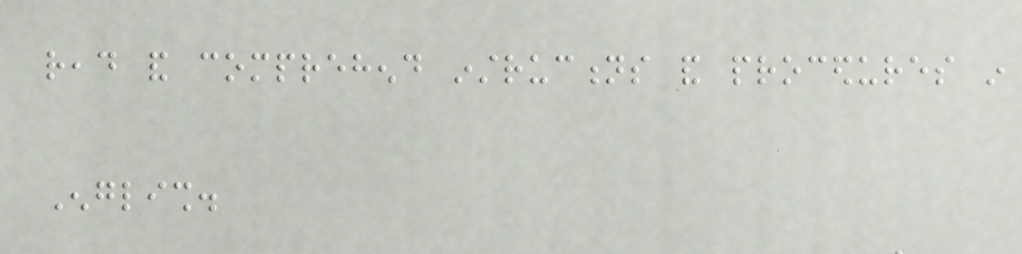read and comprehend instructions and procedures in
English.
